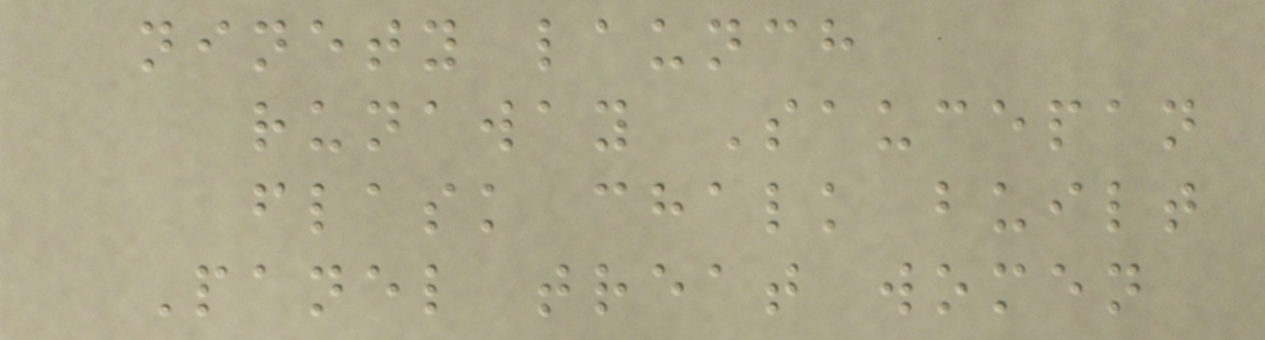ninety launch
runaway Saucepan
flask chalk built
Panel treat women
